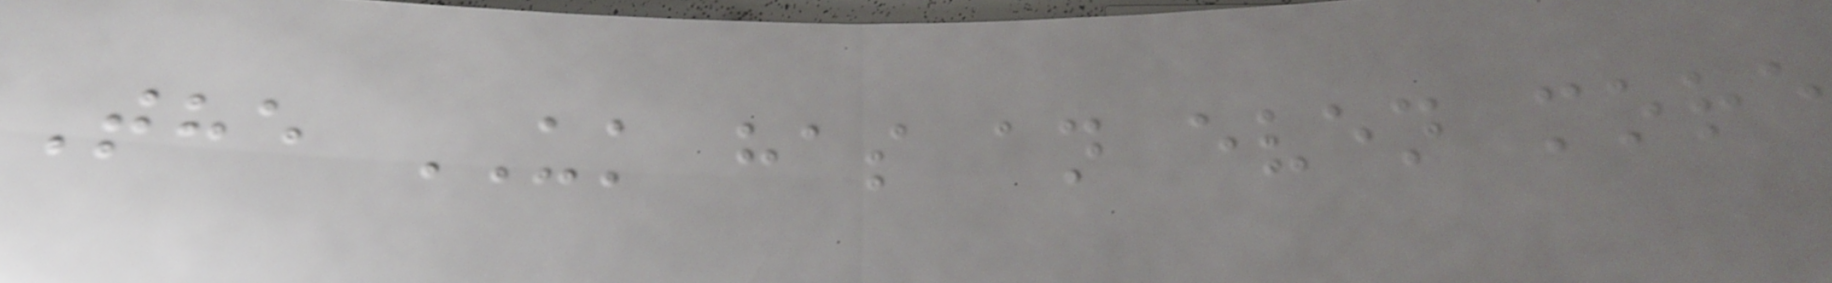The UK has an even more
